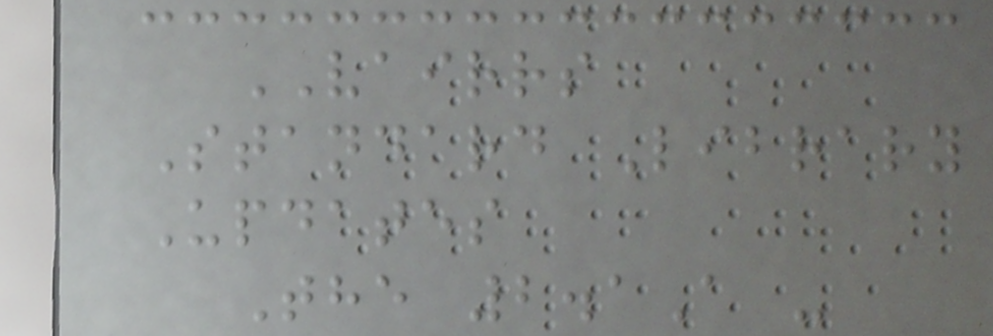VAIRRS
Standard Library
Updates
The 2.1A -
